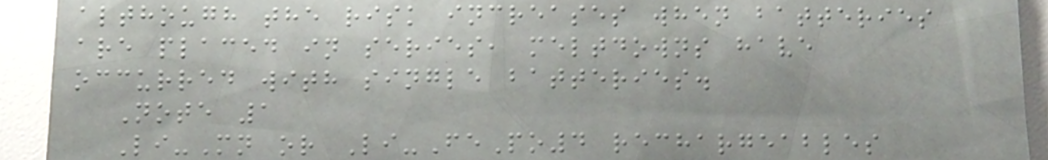although the risk increases when batteries
are placed in series, meltdowns have
occurred with single batteries.
Note 1
Li-Mn or Li-FePo4 rechargeables
